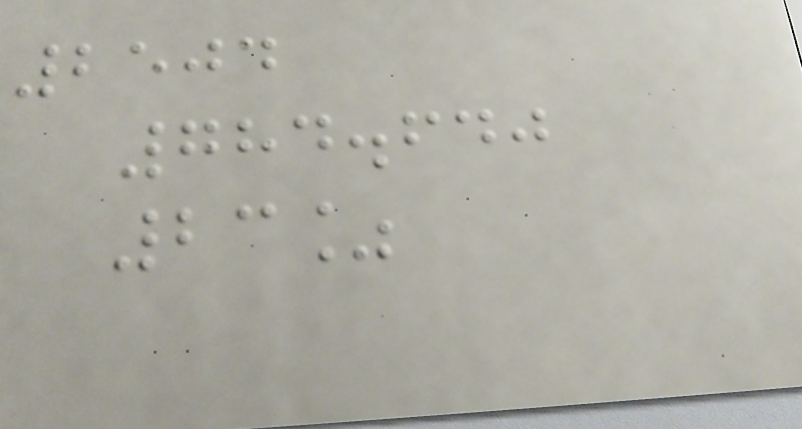2504
784.640
23%
